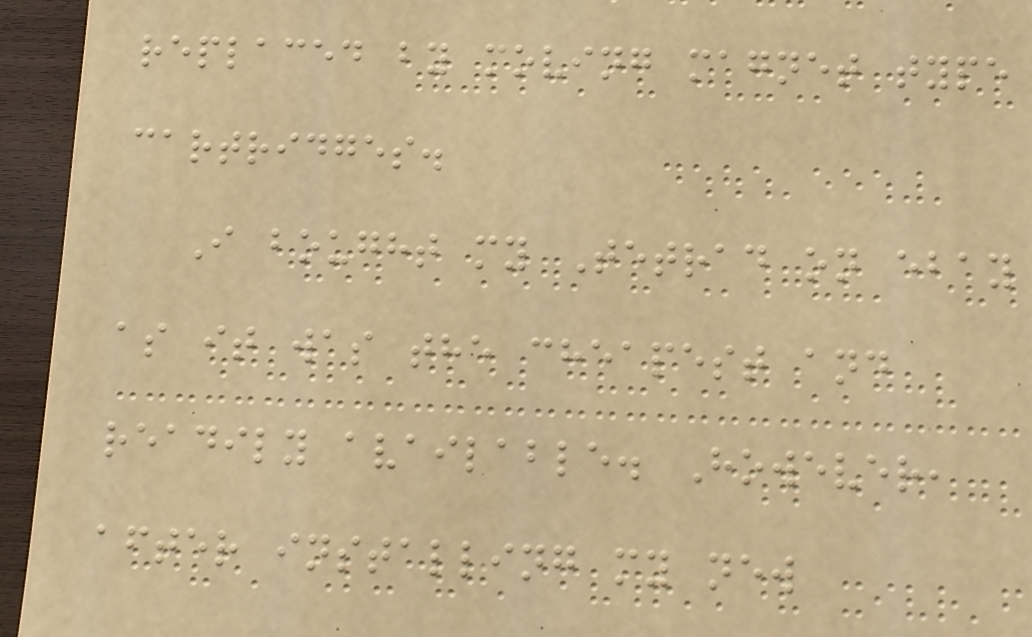replaced by moving magnet type
cartridges.
I bought my Tetrad on ebay
as it was the cheapest and
readily available. However,
after installing my new
